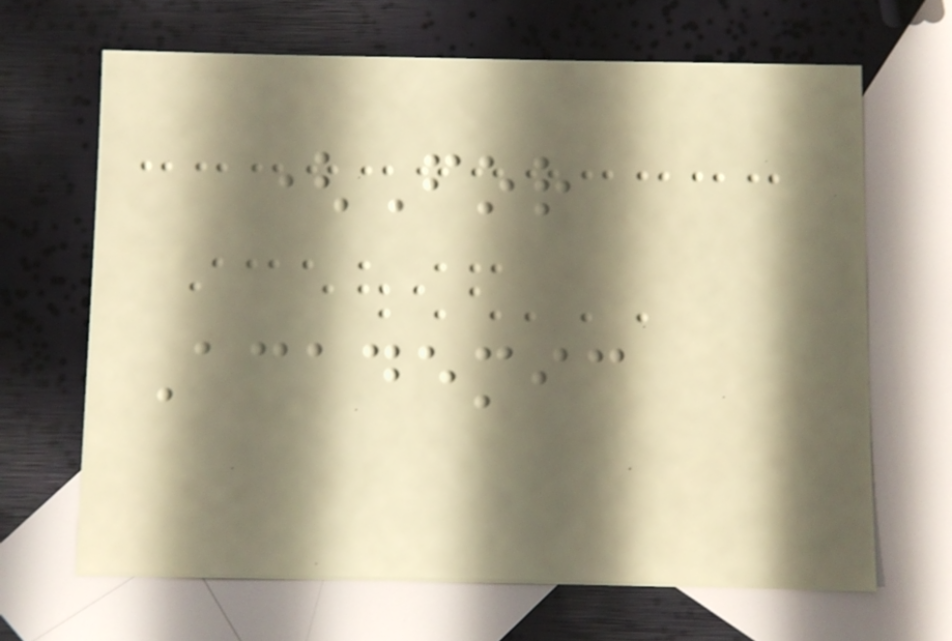(For
Academic
